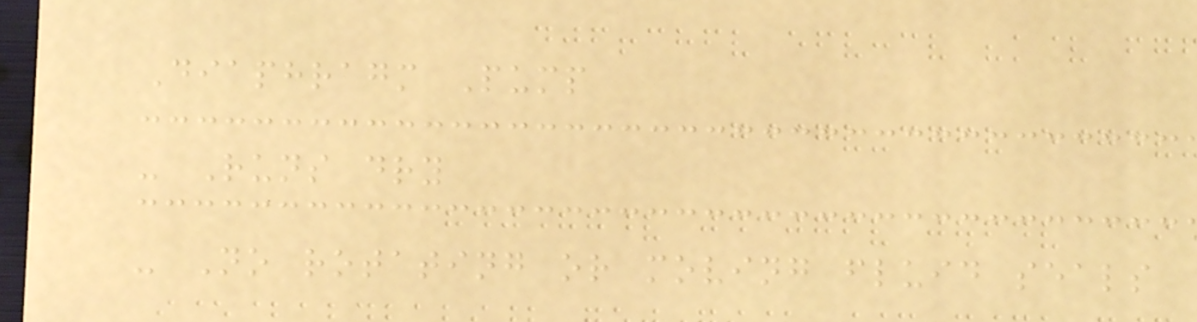Diaphragm Pump
- Runs dry
- No rotating or moving fluid seals
